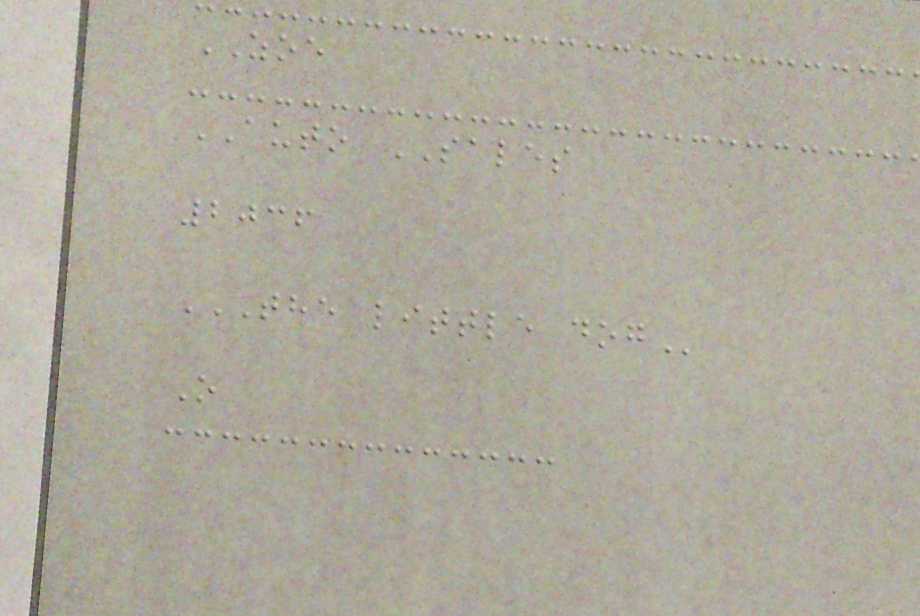ZOE
AUTO SALES
2036
THE LITTLE DOG
O
